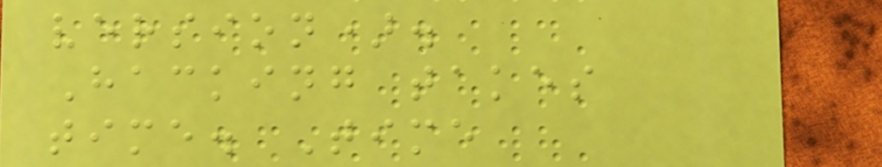version).
Hacking takes
time. Time
